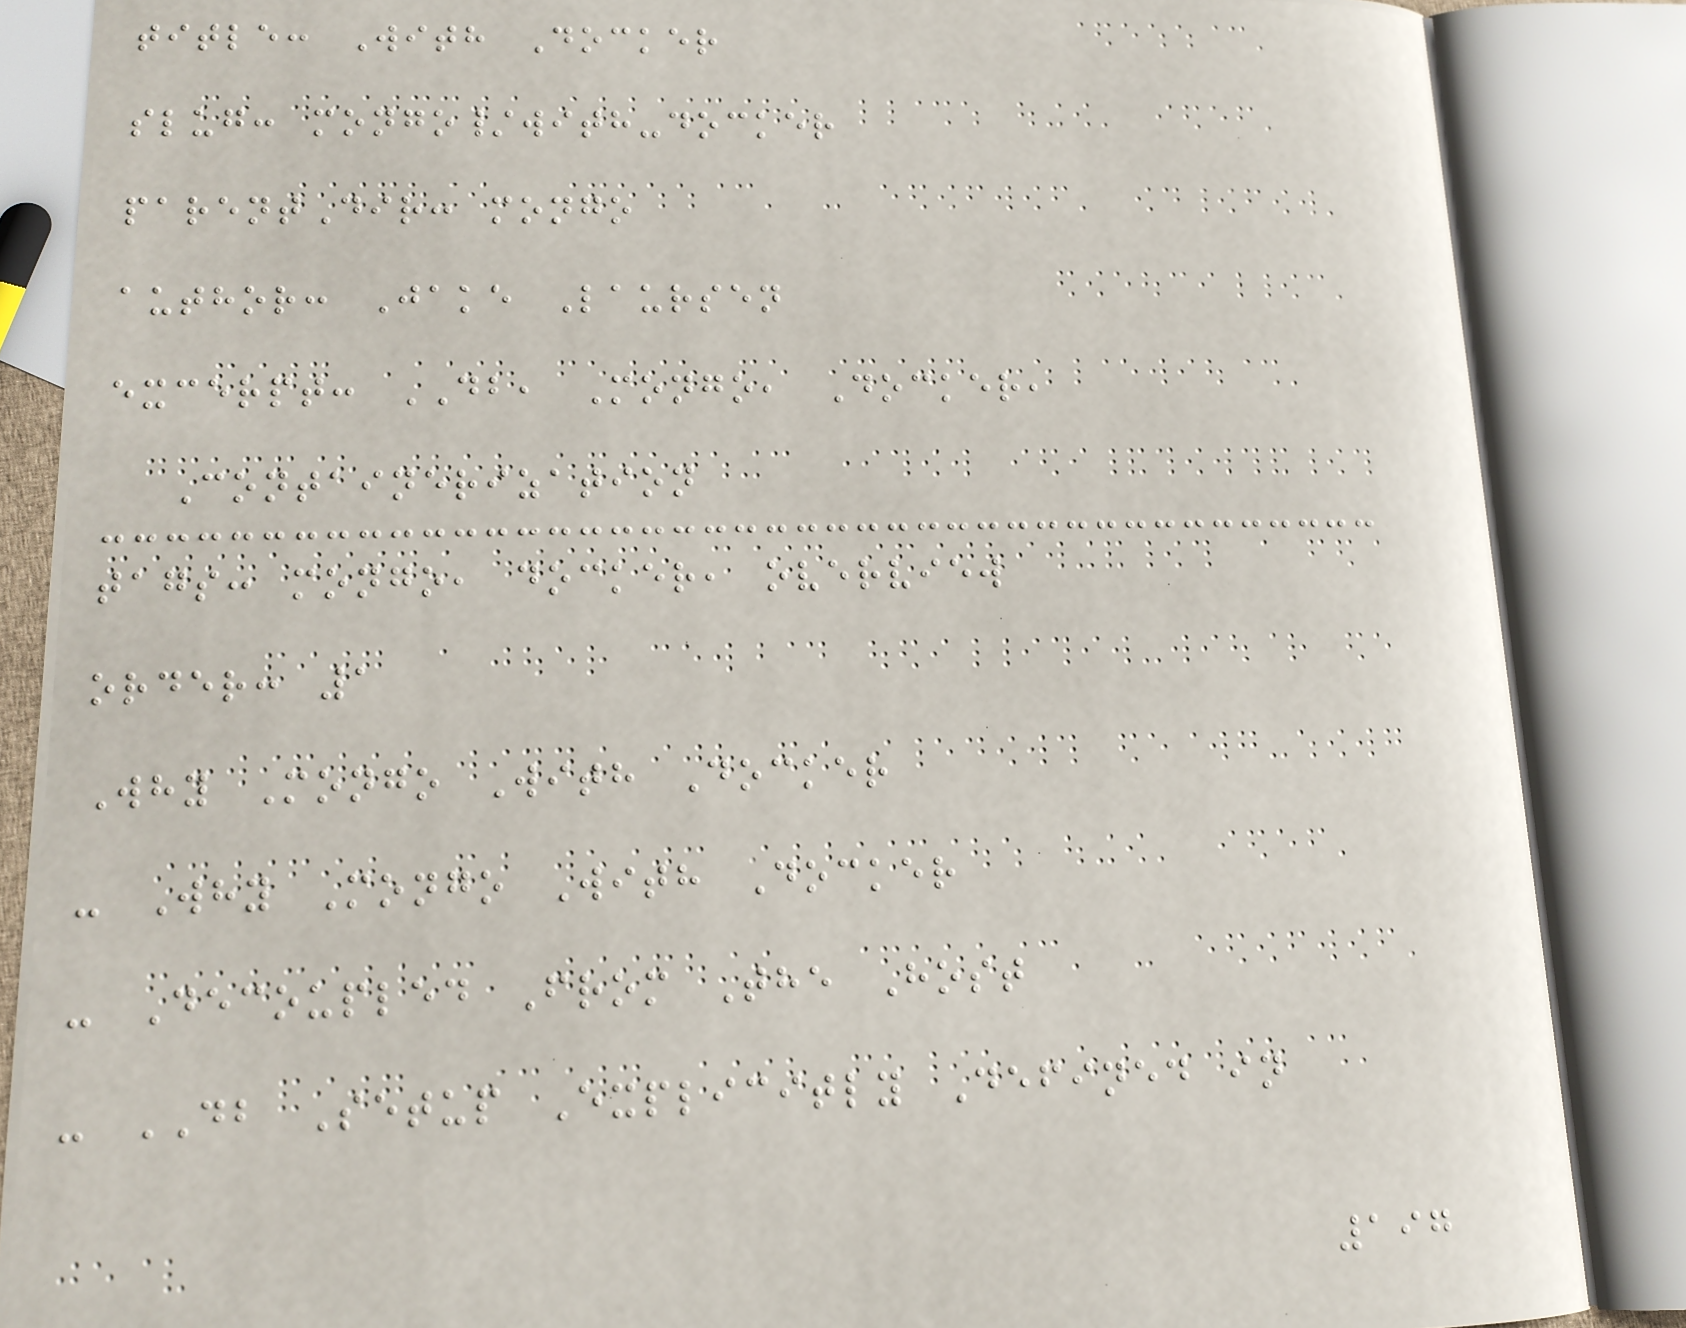title: With Docker
slug: mongo/with-docker
parentDir: mongo
author: Jake Laursen
excerpt: DB, Mongo, Docker,
Containerization
tags: mongo, docker, overview
order: 1
Why Mongo With Docker
- Why Mongo With Docker
- Decoupled From The Host
- DB Setup Explicitly Defined in
197
